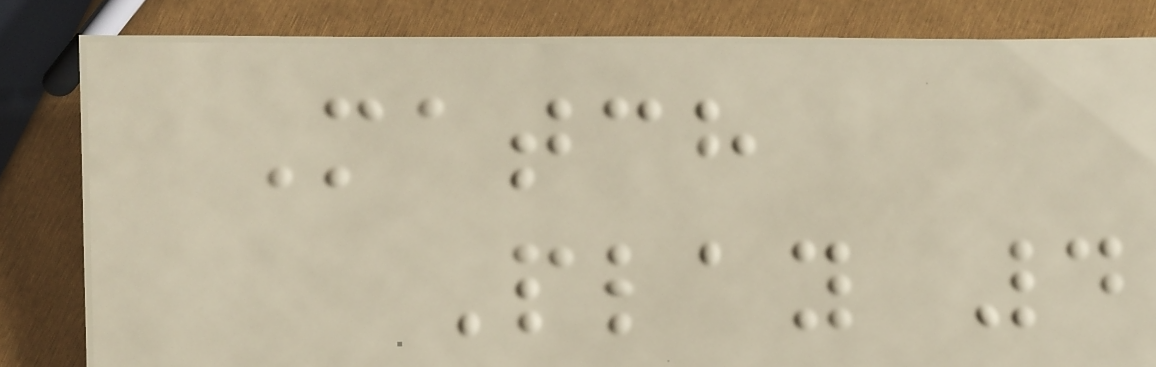Match
Play 4
